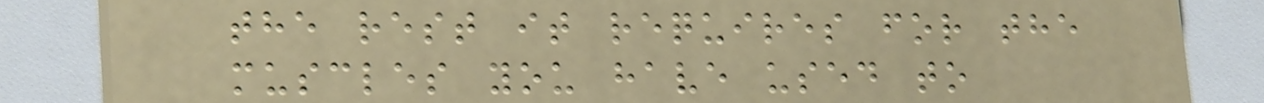the rest it requires for the
muscles you have used to
